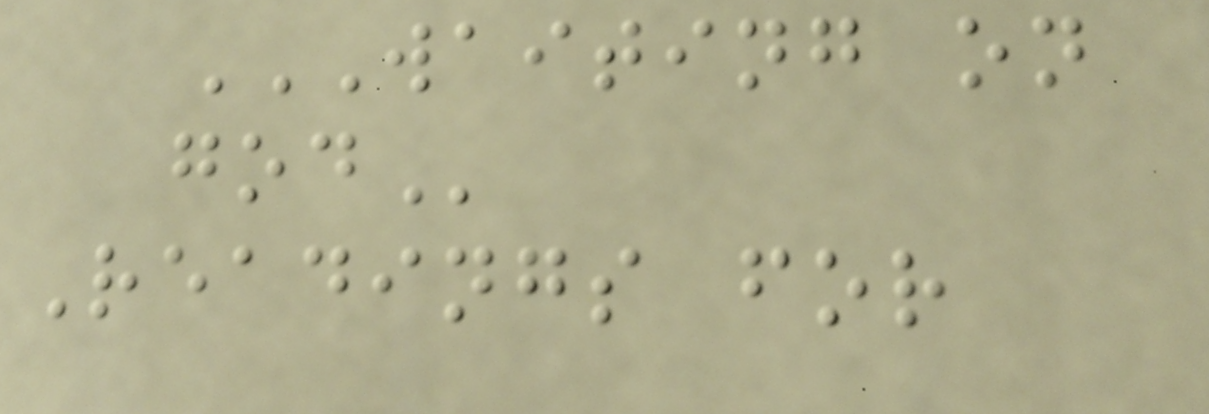WAITING ON
GOD
Readings for
